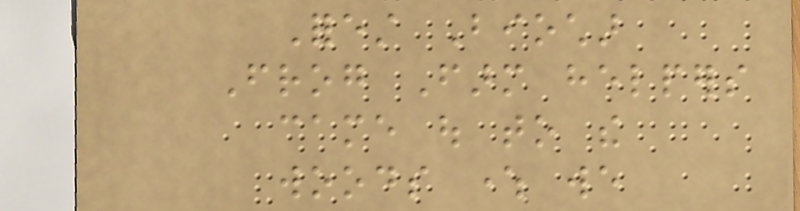Forest Biochar
Frog Farm helpers
came out to the
woods where we
